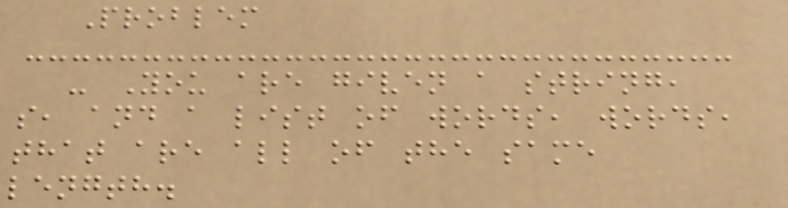Problem
- You are given a string,
s, and a list of words, words,
that are all of the same
length.
